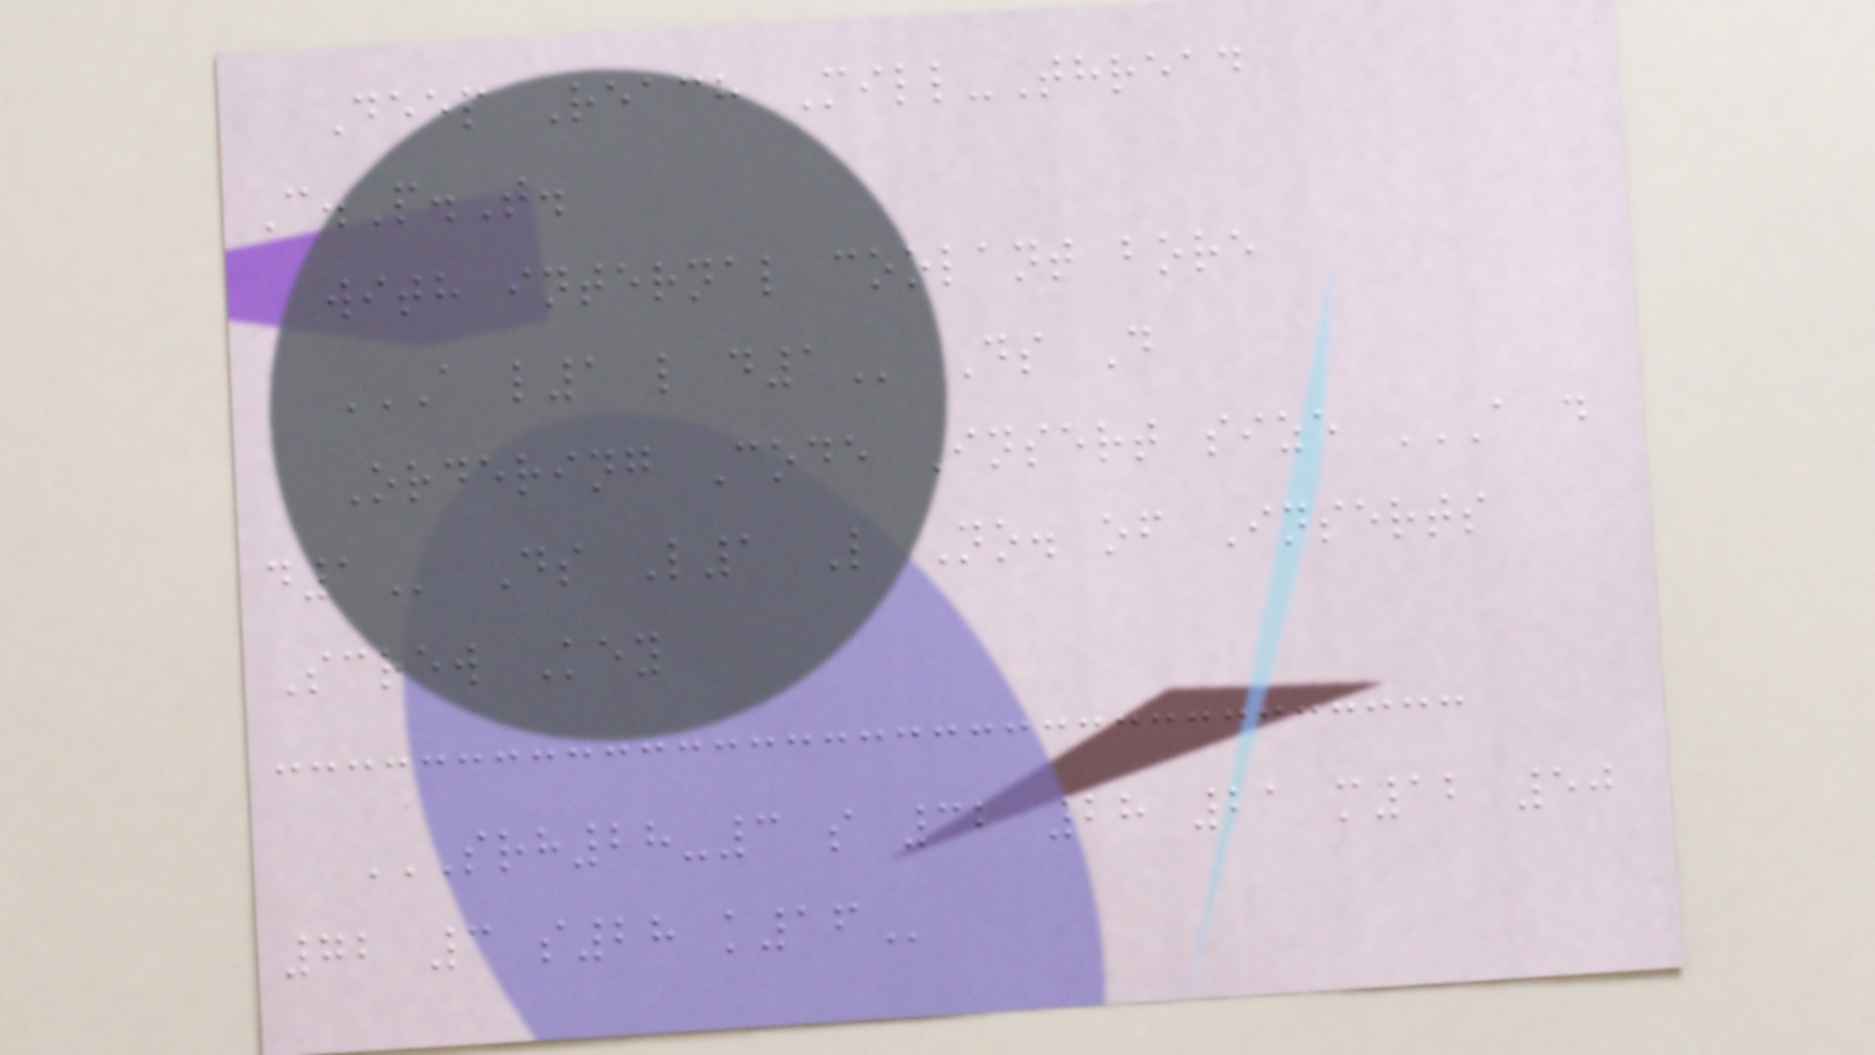Deep Reach Mill-Thread
C.P.T.
with internal coolant bore
A L1 L D1 Ds D
Ordering Code Insert size A D
D1 Ds L1 L No. of Inserts
Screw Key
SRH28-3 S 32 28 21 M12 50
72 3 S28 K16
